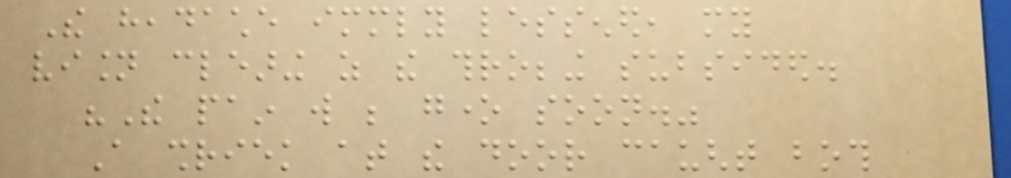The headache immediately lessened, my
vision clearing as the throbbing subsided.
"The pain will be gone soon."
A shriek at the door caught both
